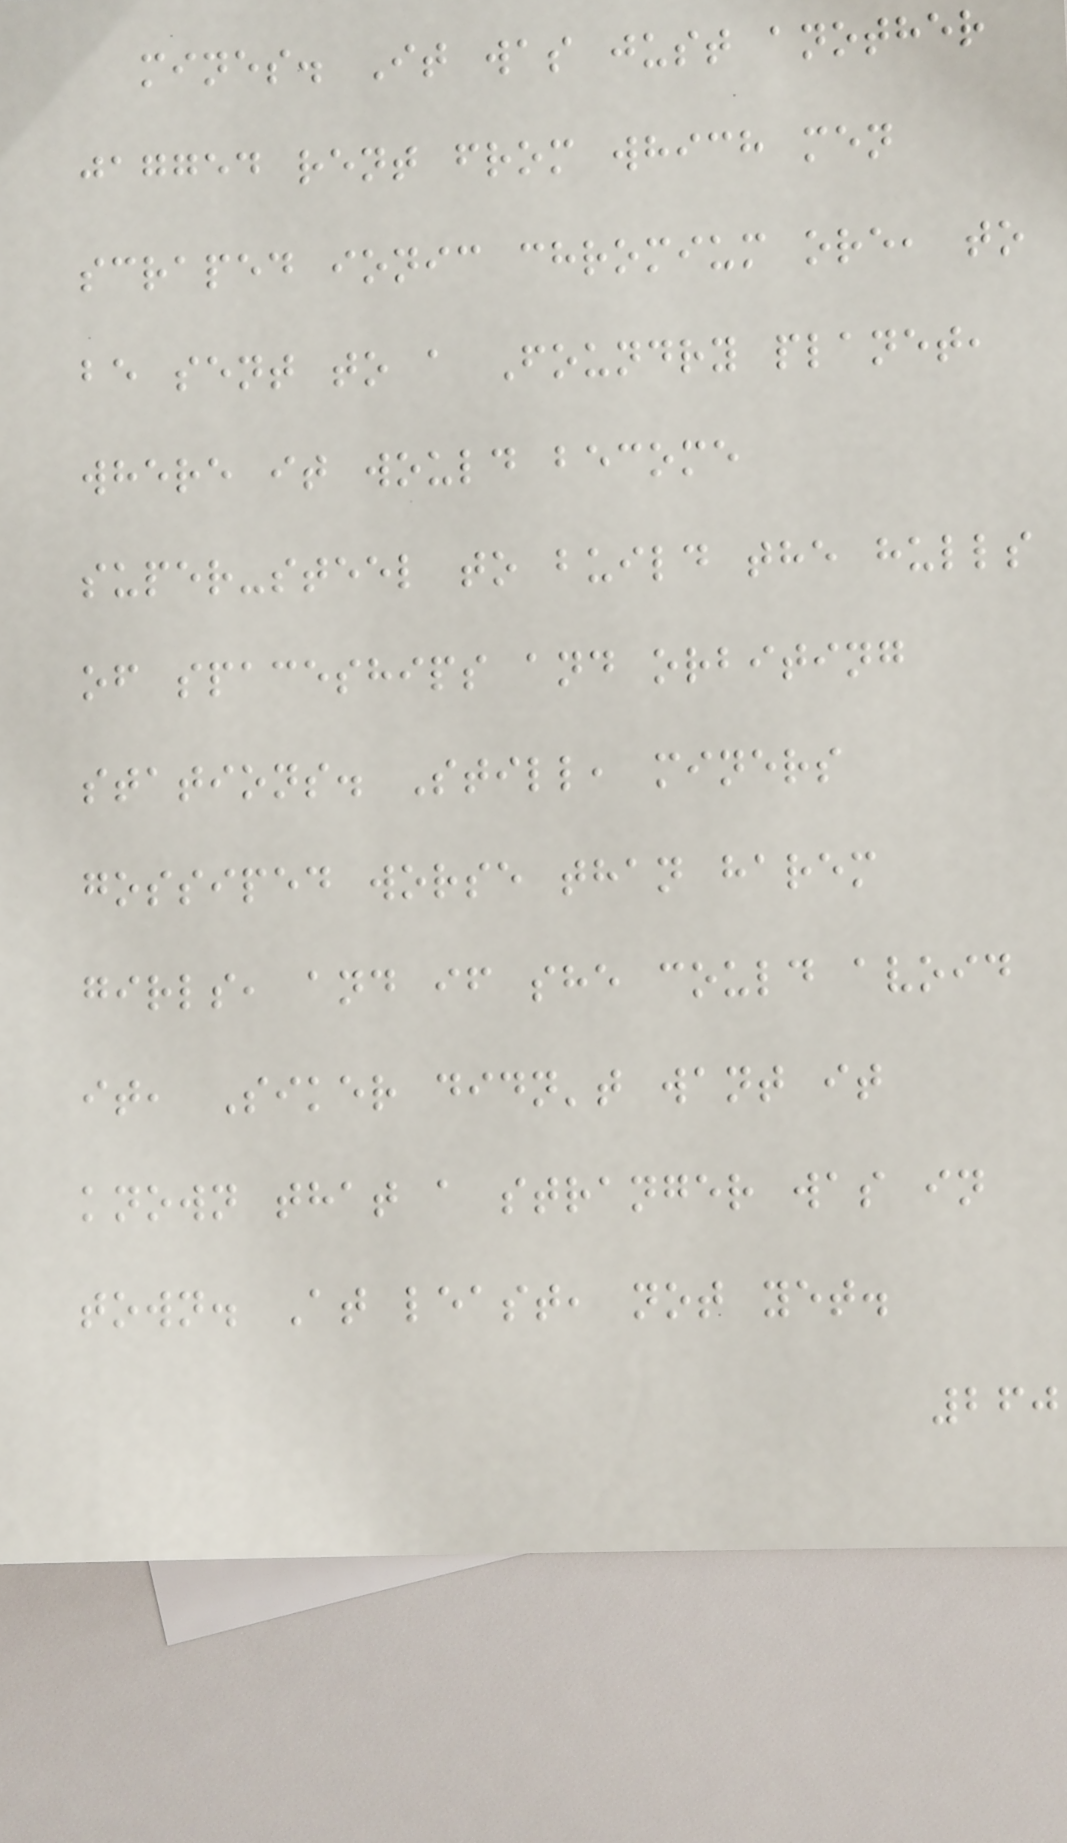mines. It was just another
jagged rent from which men
scraped ionic chromium ore, to
be sent to a Foundry planet,
where it would become
super-steel to build the hulls
of spaceships and orbiting
stations. Still, miners
gossiped worse than harem
girls, and if she could avoid
it, Siker didn't want it
known that a stranger was in
town. At least, not yet.
260
